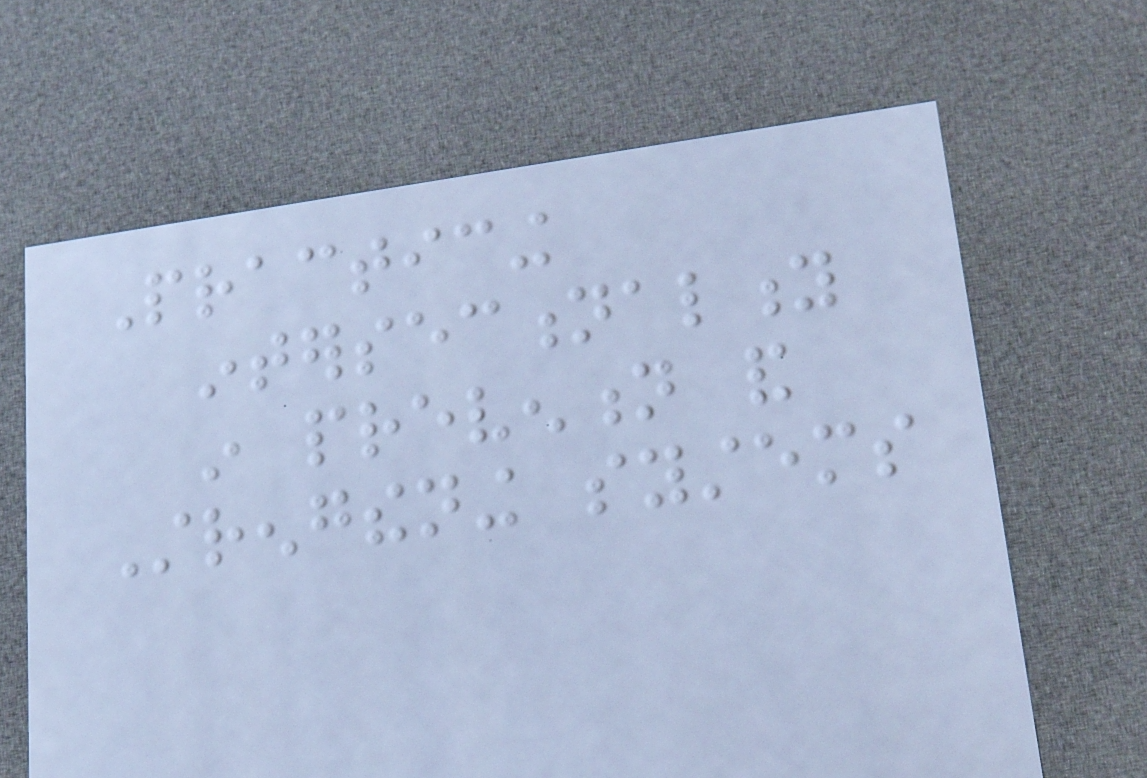Practicing
intersectionality
in prevention and
Strengthening systems
